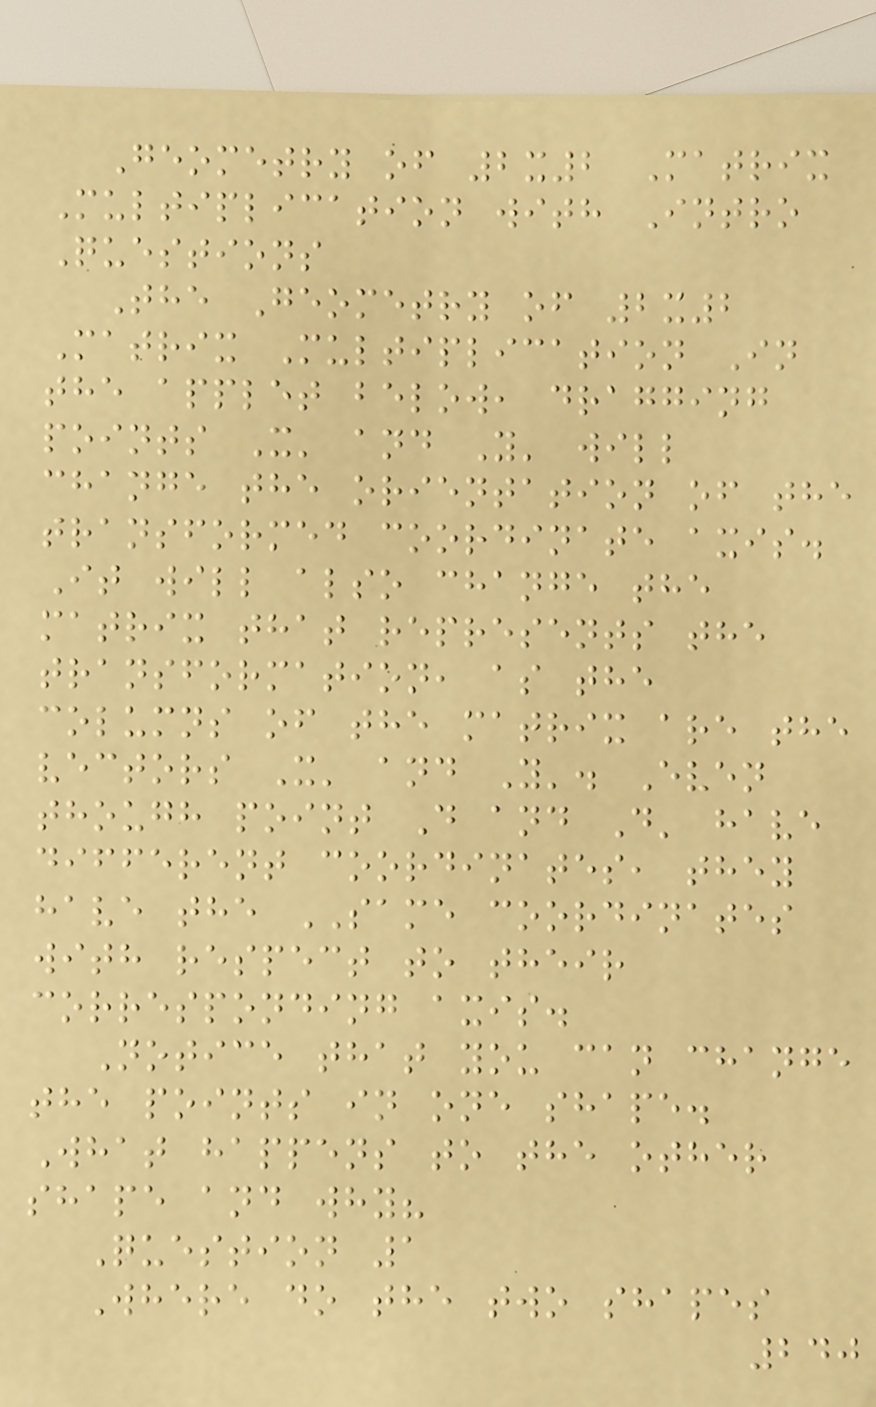Geometry of 2x2 Matrix
Multiplication with Intro
Questions
The Geometry of 2x2
Matrix Multiplication In
the applet below, dragging
points X' and Y' will
change the orientation of the
transformed coordinate axis.
It will also change the
matrix that represents the
transformation, as the
columns of the matrix are the
vectors X' and Y'. Even
though point D and D' have
different coordinates, they
have the SAME coordinates
with respect to their
corresponding axis.
Notice that you can change
the points in one shape.
What happens to the other
shape and why?
Question 1
Where do the two shapes
240
